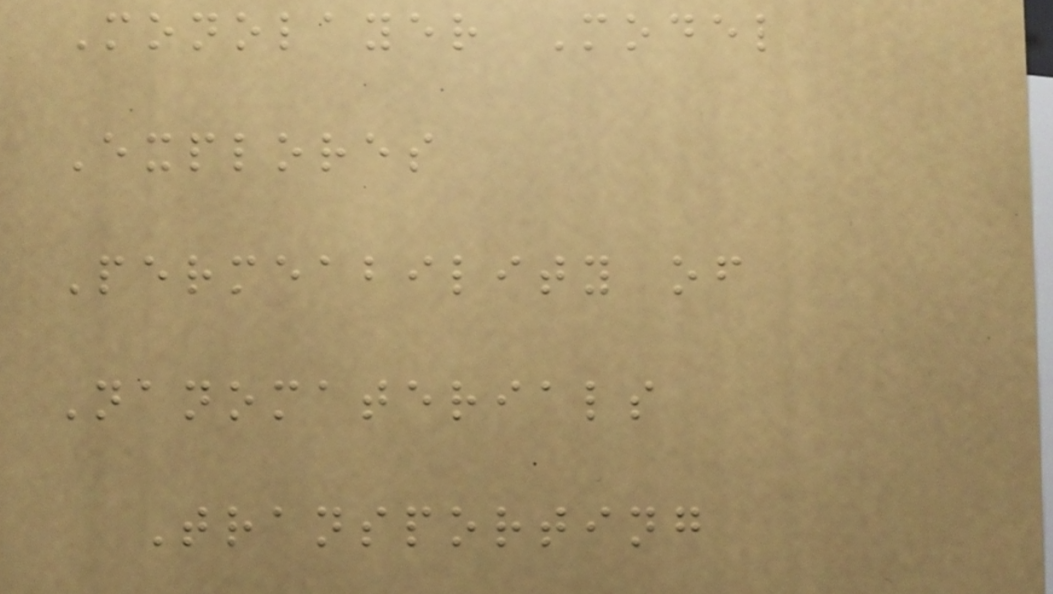Monolayer Model
Explores
Permeability of
Nanomaterials
Transporting
